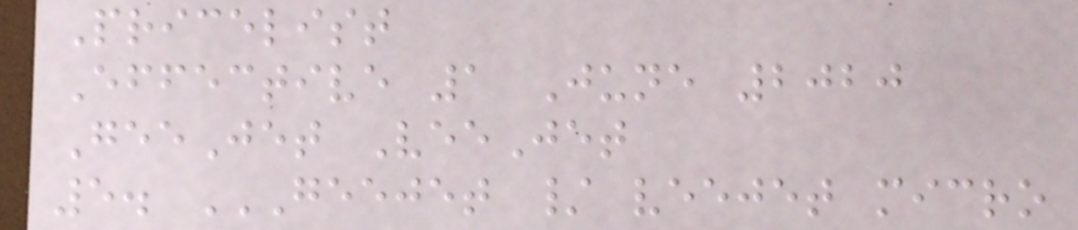Pricelist
Effective 1 June 2020
GeeJet VeeJet
5. GEEJET / VEEJET MICRO
